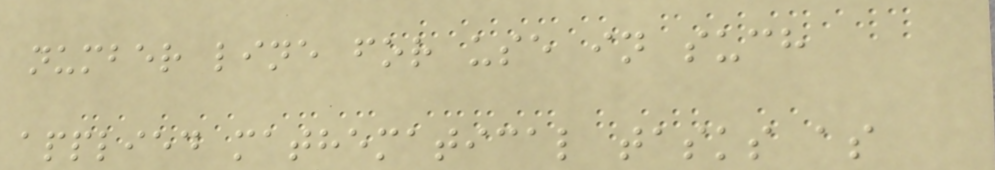number line for use in such
applied mathematical tasks as
